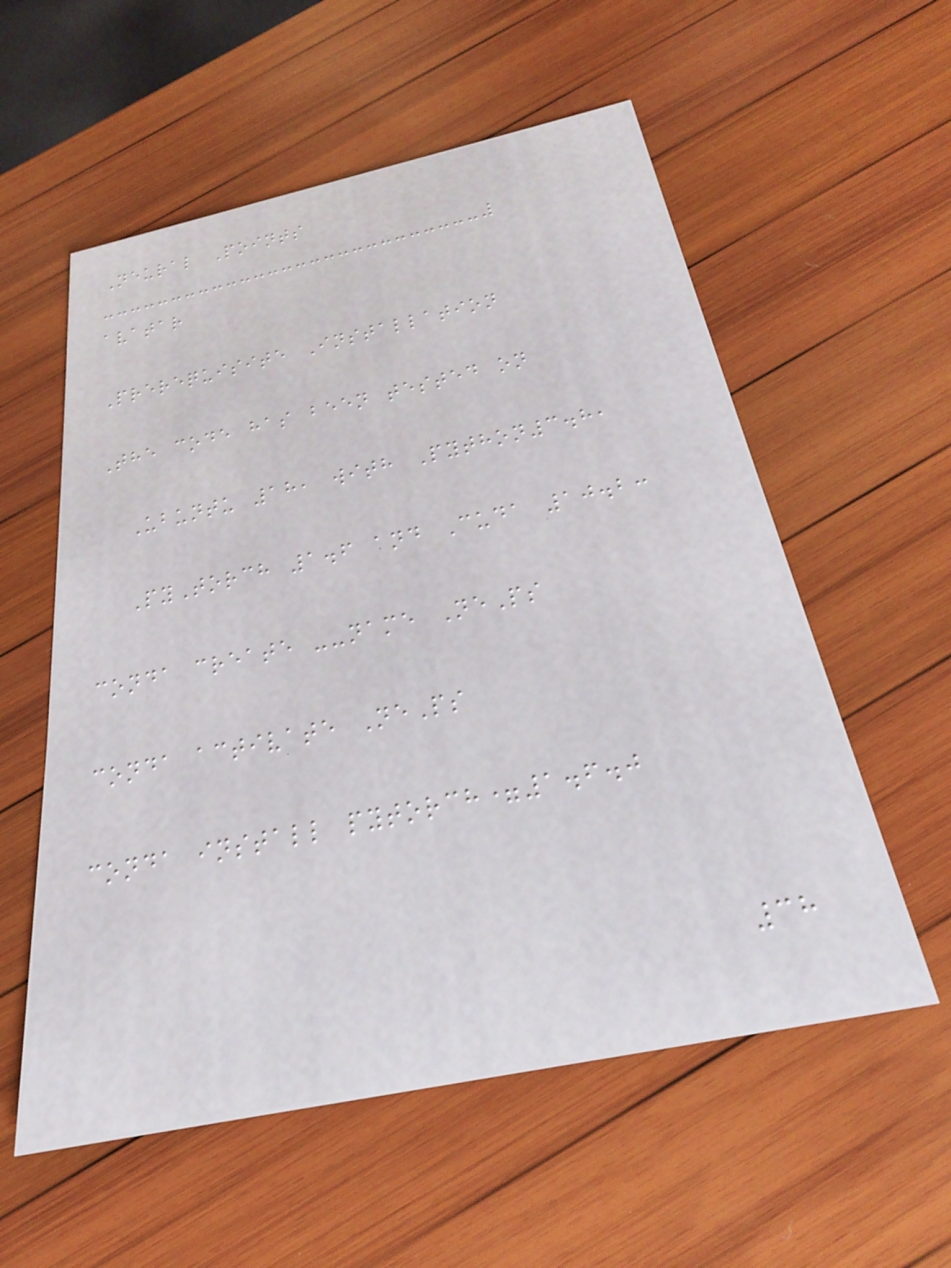Neural Points
avatar
Prerequisite Installation
The code has been tested on
Ubuntu 18, with Python3.8,
PyTorch 1.6 and Cuda 10.2:
conda create --name NePs
conda activate NePs
conda install pytorch=1.6.0
38
